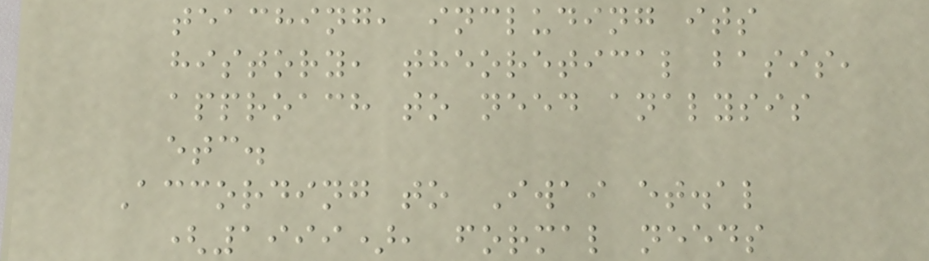teaching, including its
history, theoretical basis,
approach to need analysis
etc.
According to Iwai et.al
(1999), formal needs
